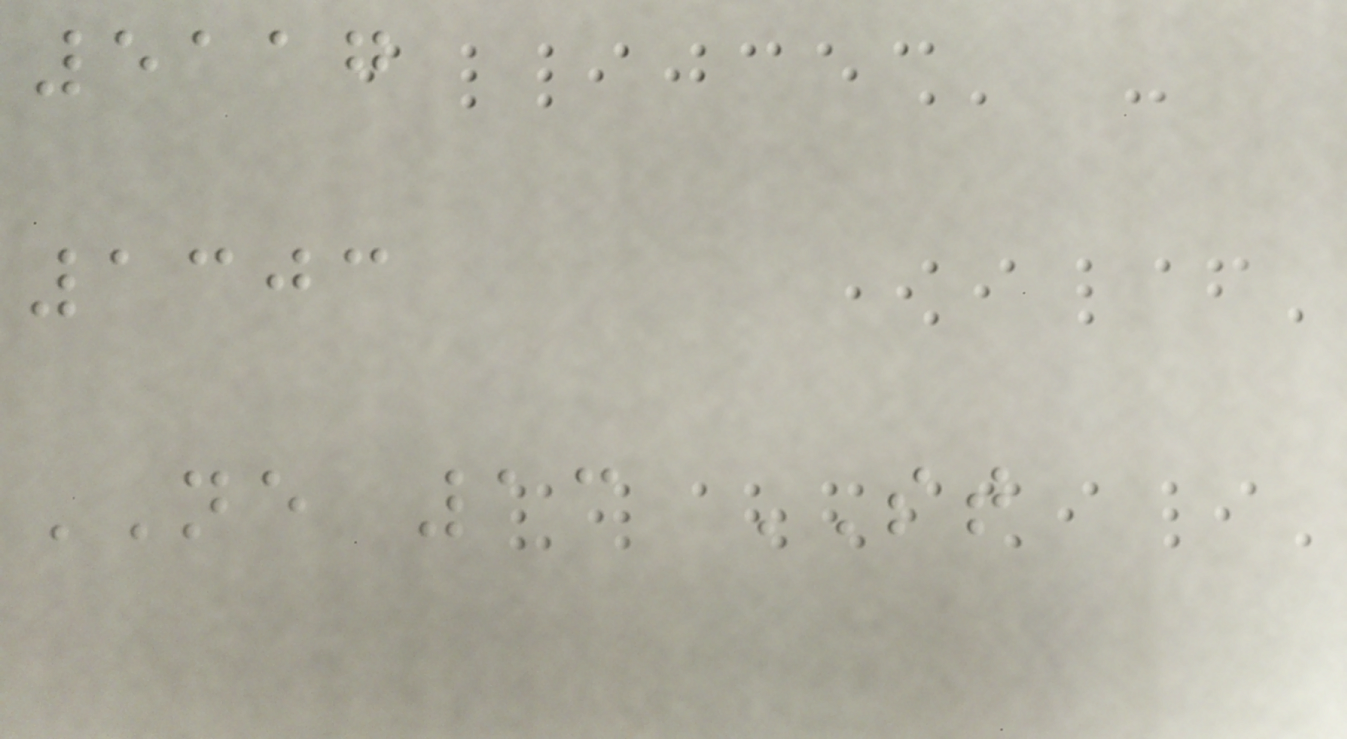5117
1303
NE 13 ST
